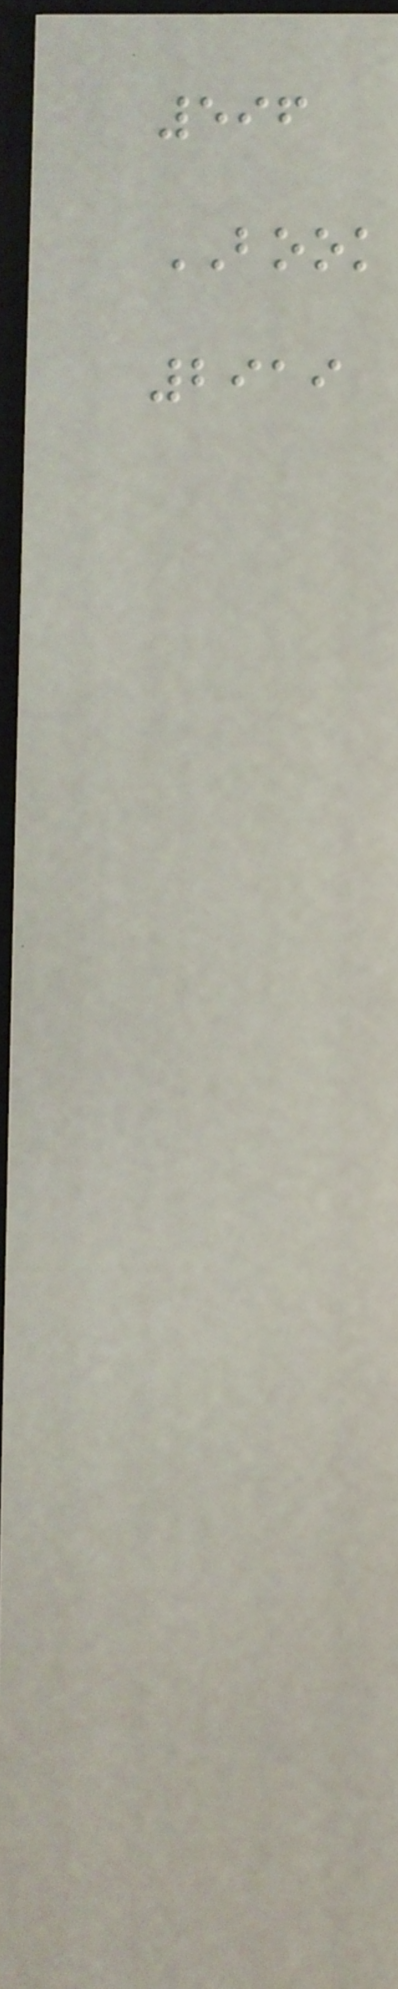596
BOOK
2919
